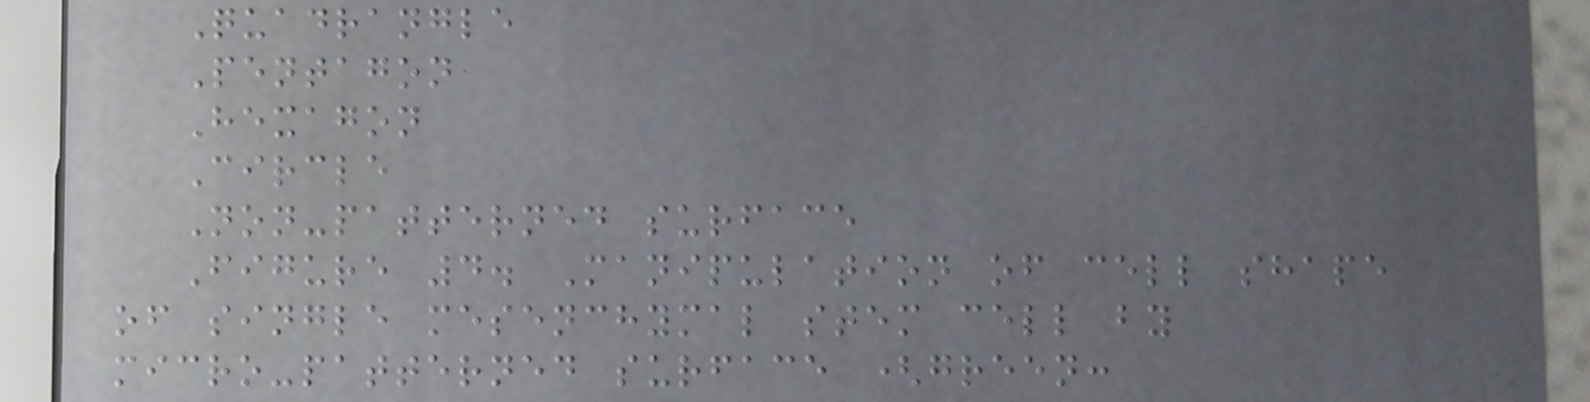Quadrangle
Pentagon
Hexagon
Circle
Non-patterned surface
Figure 4. Manipulation of cell shape
of single mesenchymal stem cell by
micro-patterned surface (green:
